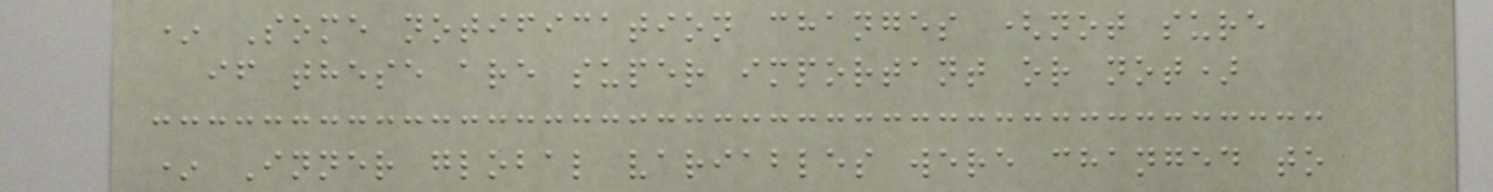* Some notification changes (not sure
if these are super important or not)
* Inner global variables were changed to
